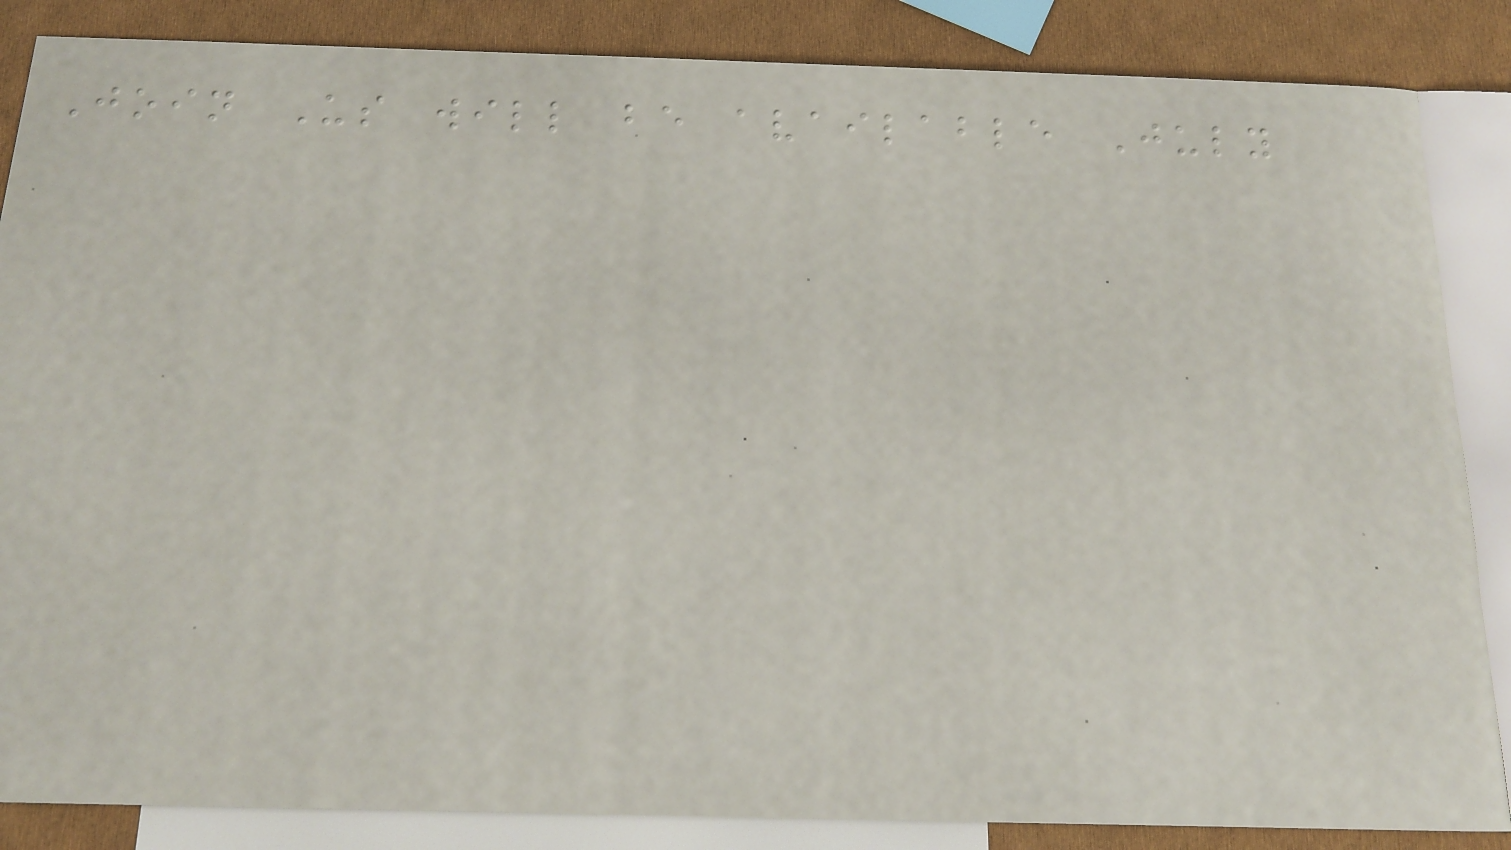Join Us will be available July
